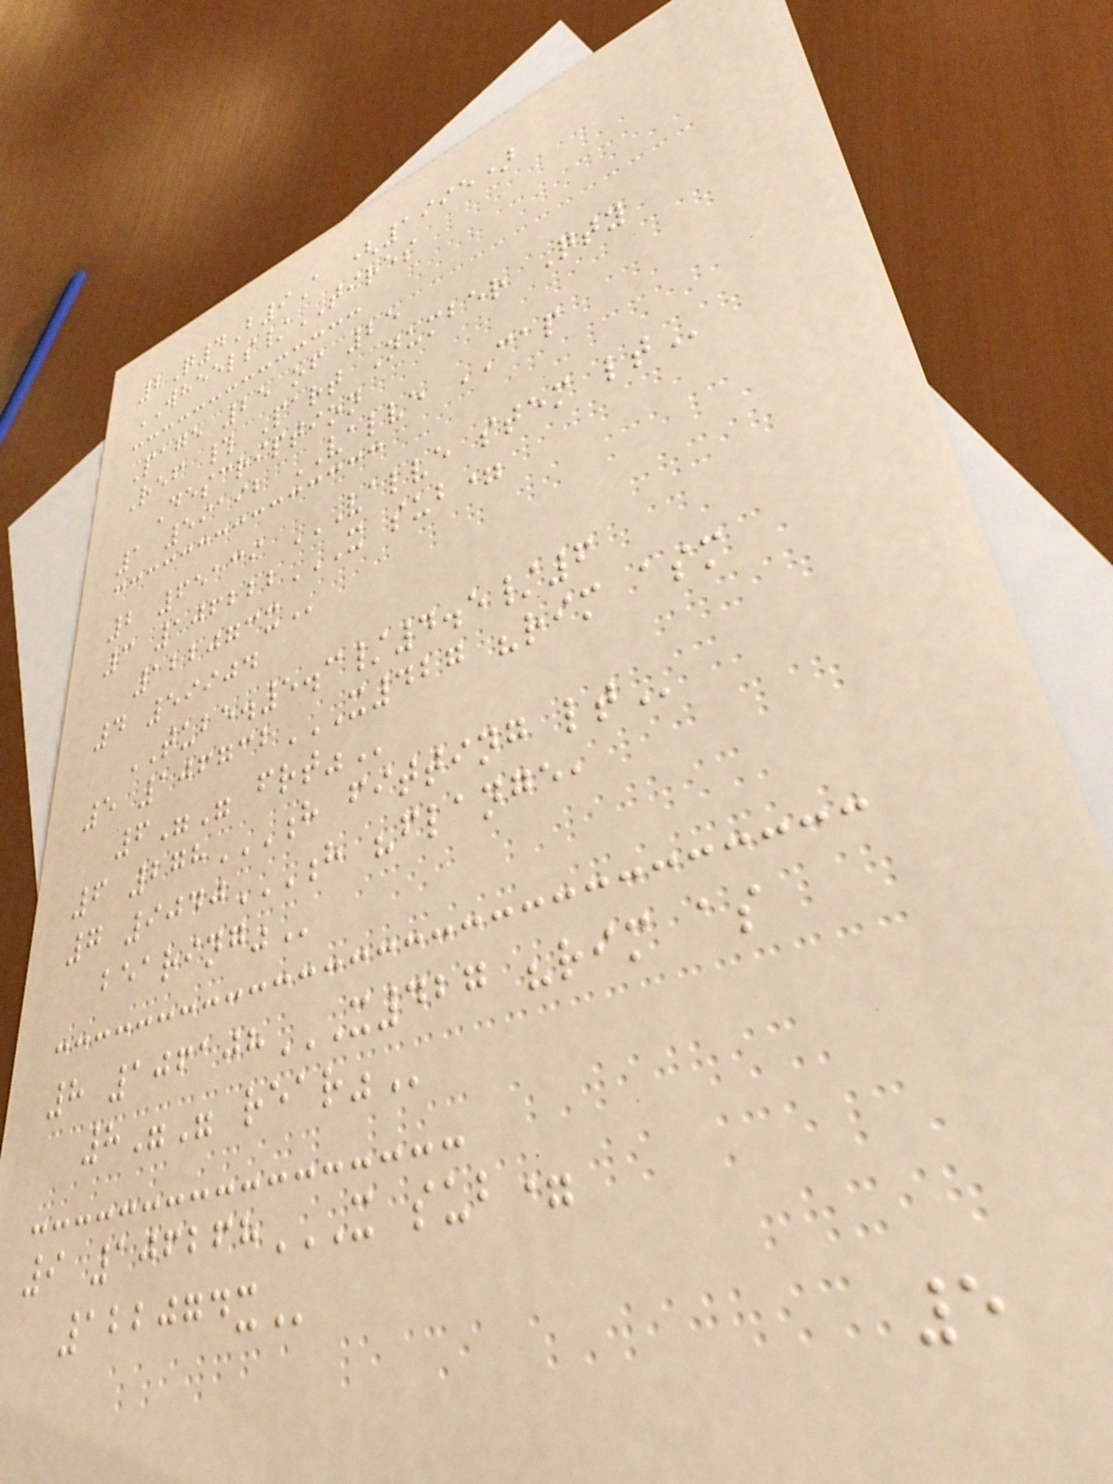2Q4B9A (1995)
WHEELS/TIRES
Page 25 of 25
Ref # Part Number Qty
Description
1 59192 VALVE CAP
2 65139 VALVE STEM LT
3 106222X SUB=
122073X
4 59904
TUBE.5.3/4.5/6
5 106732X427 "RIM ASM
6"" FRT"
6 278H FITTING LT
7 9040H "FLANGE,
BEARING"
8 106108X427 "RIM AS
8"" REAR"
9 106268X SUB=
122074X
5
